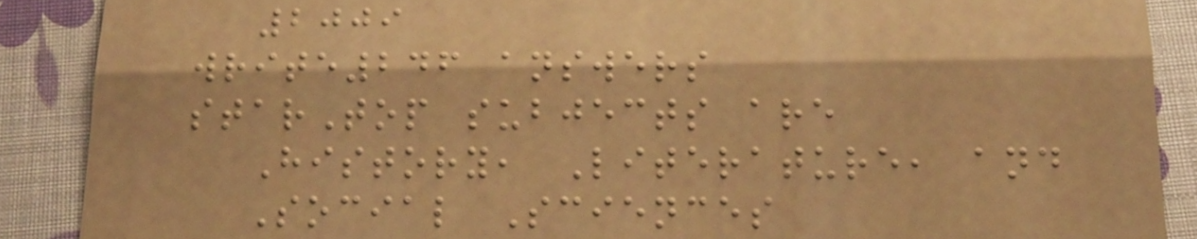2009
write246 answers
starTop subjects are
History, Literature, and
Social Sciences
